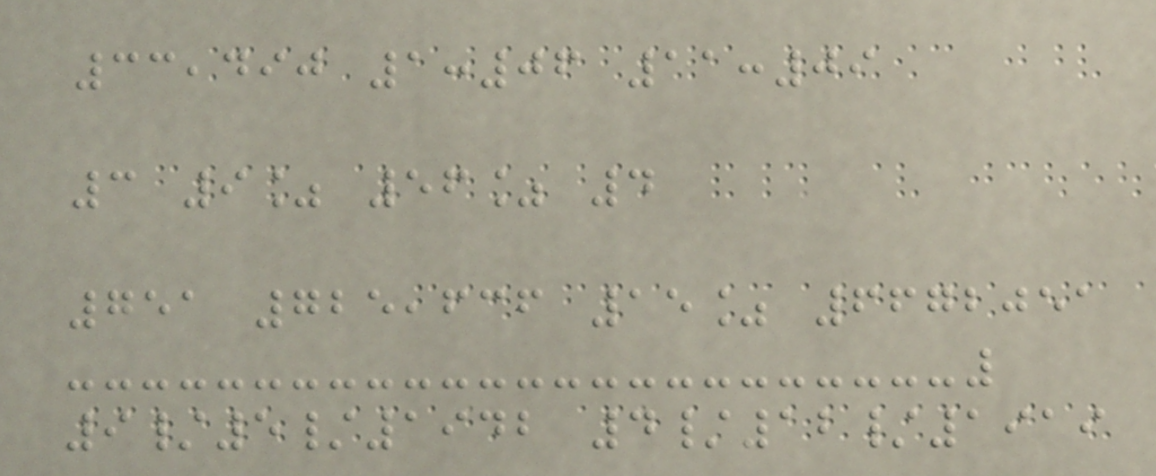33,490 1:06 11:09
3 9% 56% 4
751 725,636 15% 6672051
9/5/1942 4/12/1919
